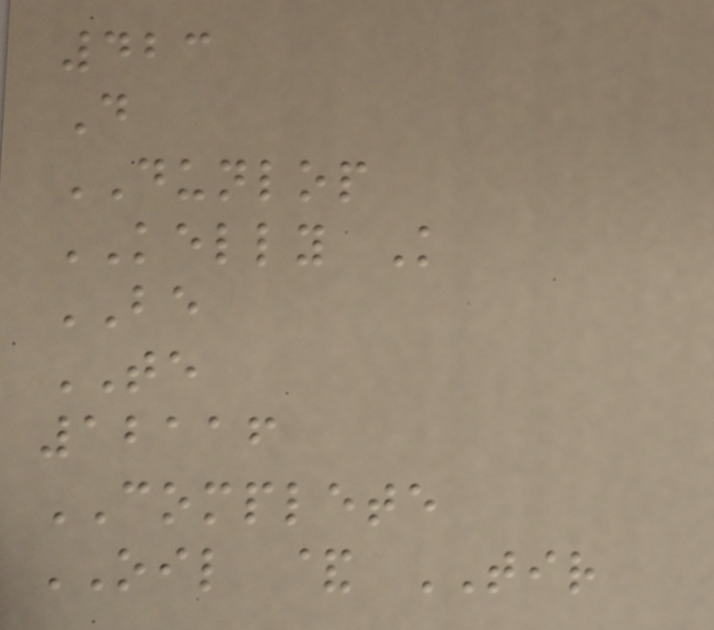423
D
DUNLOP
KELLY K
BE
TE
12116
COMPLETE
OIL & TIR
